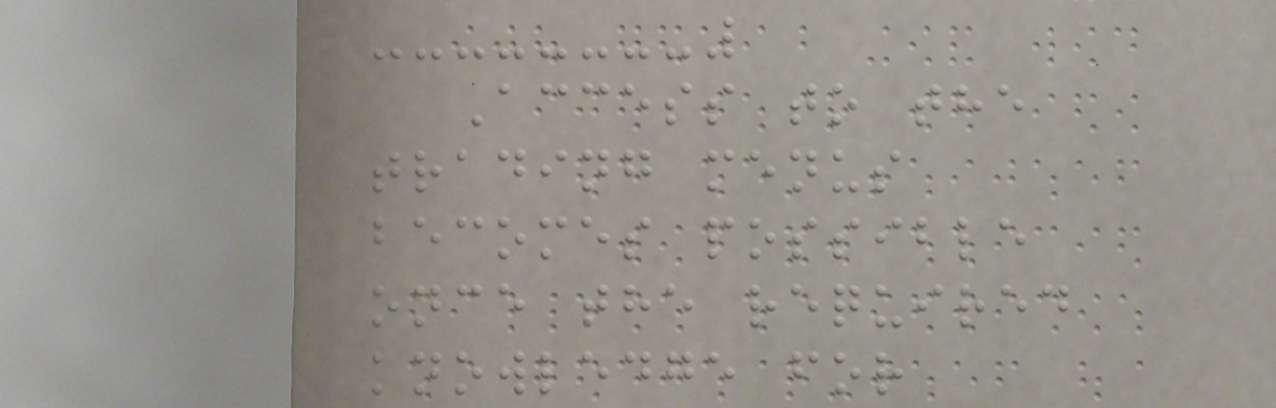Access to the
trading menus
becomes possible
once the required
knowledge for
